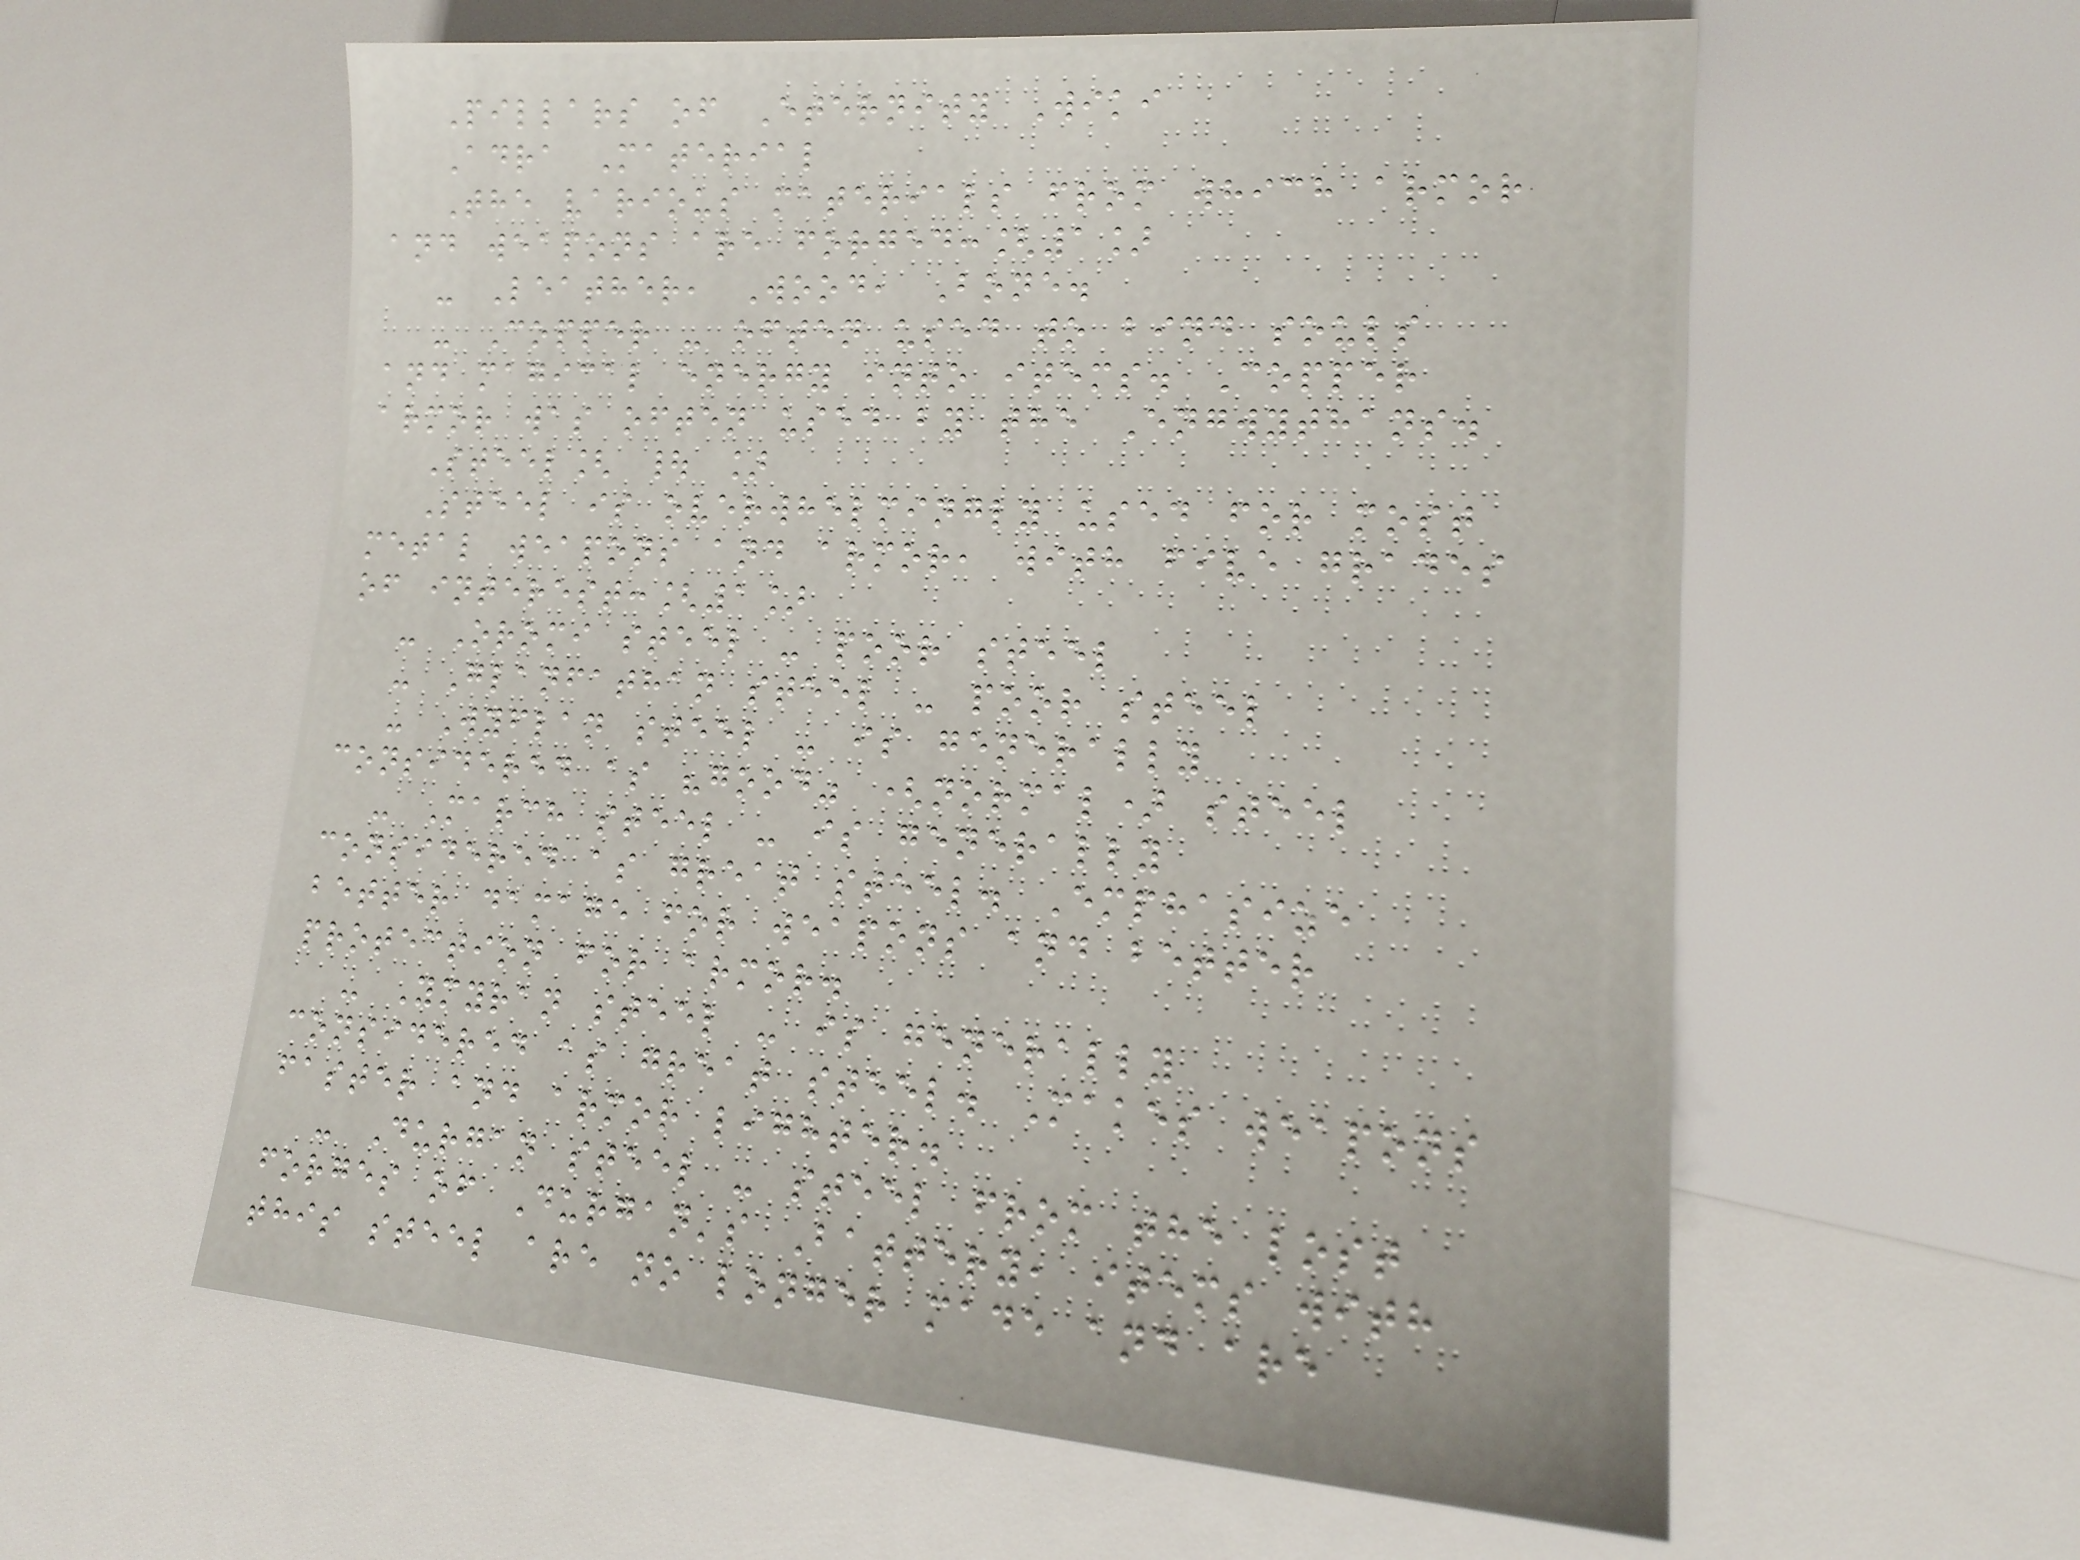Pillars of Eternity Wiki
Adra Material
The various materials from which armor
and weapons are forged:[1]
- Leather, Wood, Bone.
- Copper - often used to bind souls
and magical energy into items. Copper
armor was often used by the Engwythans.
Steel[ | ]
Steel is overwhelmingly used for most
metal weapons and armor, with five grades
of interest:[1]
- Oromi steel - poor steel
- Glanfathan steel - poor steel
- Wyflan steel - is generally
considered as "good" (normal) steel
- March steel - is generally
considered as great steel. Emphasize
better damage for weapons and better
protection for armor.
- Ymyran steel - is generally
considered as great steel. Makes weapons
faster and armor lighter.
- Durgan steel - steel from the lost
forges of Durgan's Battery, items with
this steel are no longer made and are
